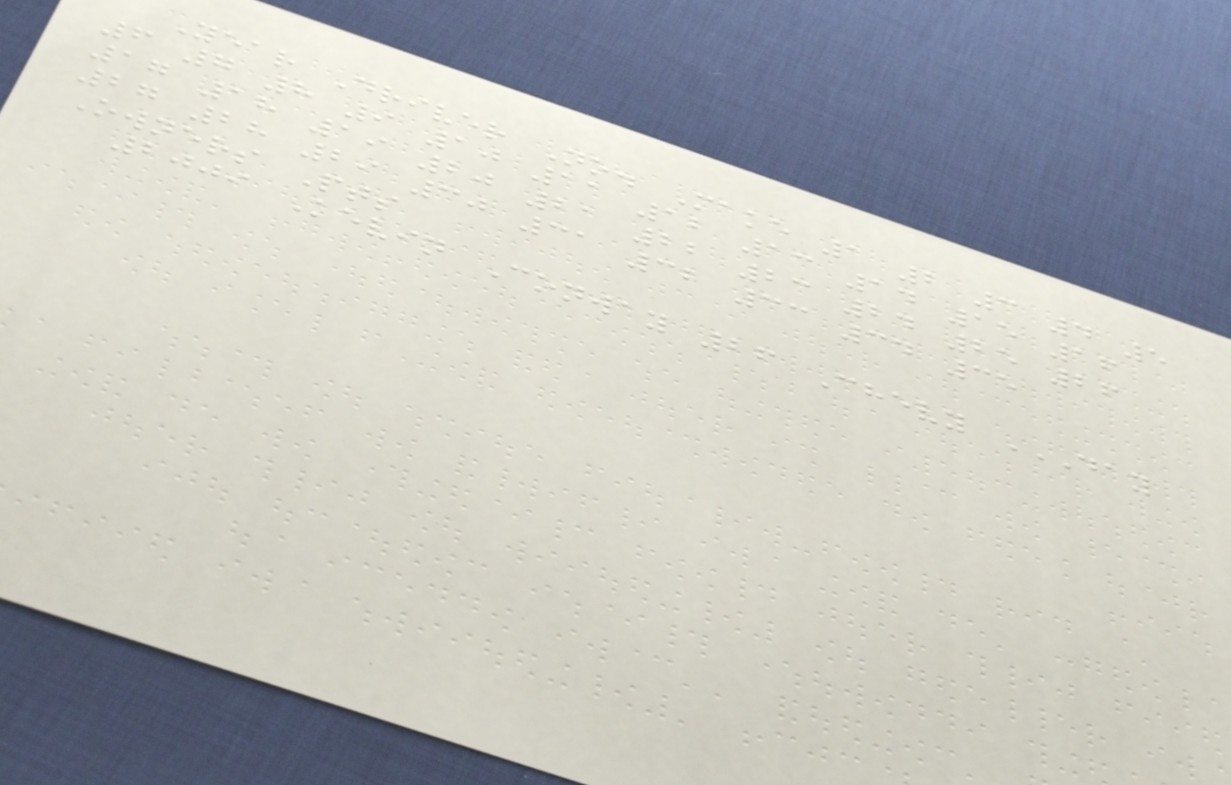Year Driver No. Make 1 2 3 4 5
6 7 8 9 10 11 12 13 14 15 16
17 18 19 20 21 22 23 24 25 26
27 28 29 30 31 32 33 34 35
Owners Pts
2009 Kevin Conway 26 Chevy DAY
